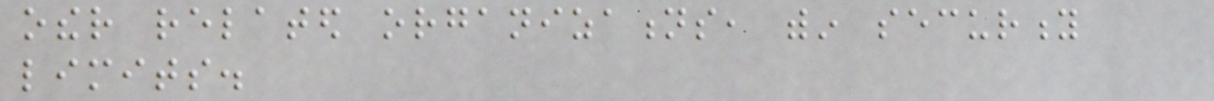other related organizations, within security
limits.
